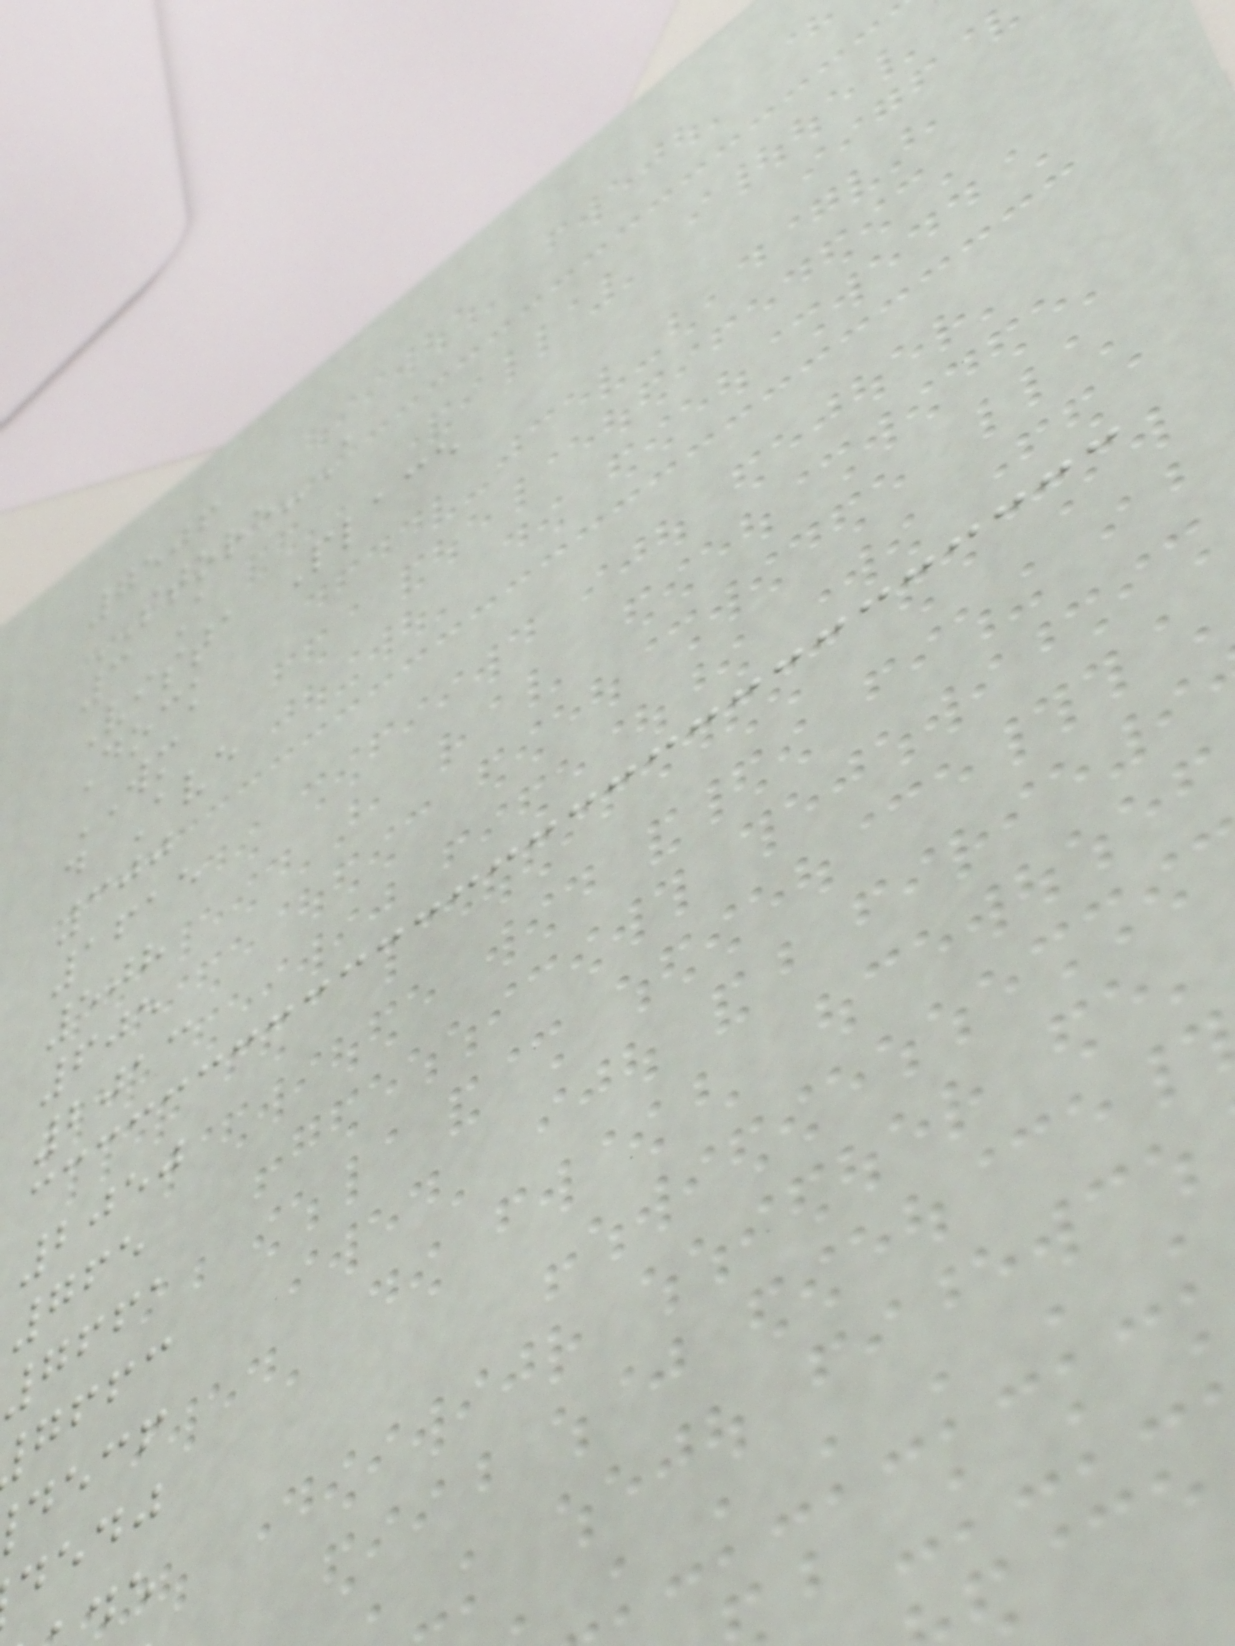7506
STORE-A
3 A
Vista Place
Dock
WM
d Ave
300
1615
508
605
2013
2050
765
7661
gffc
decf
dedj
